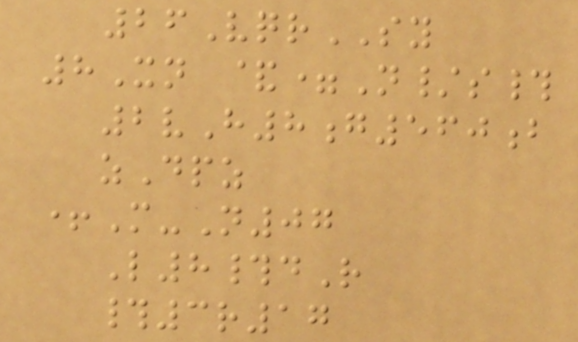26VqrSY
8Xn &=N/s#
2vH8g560b
zDpz
+M-N07
L8#dR
#3r17
